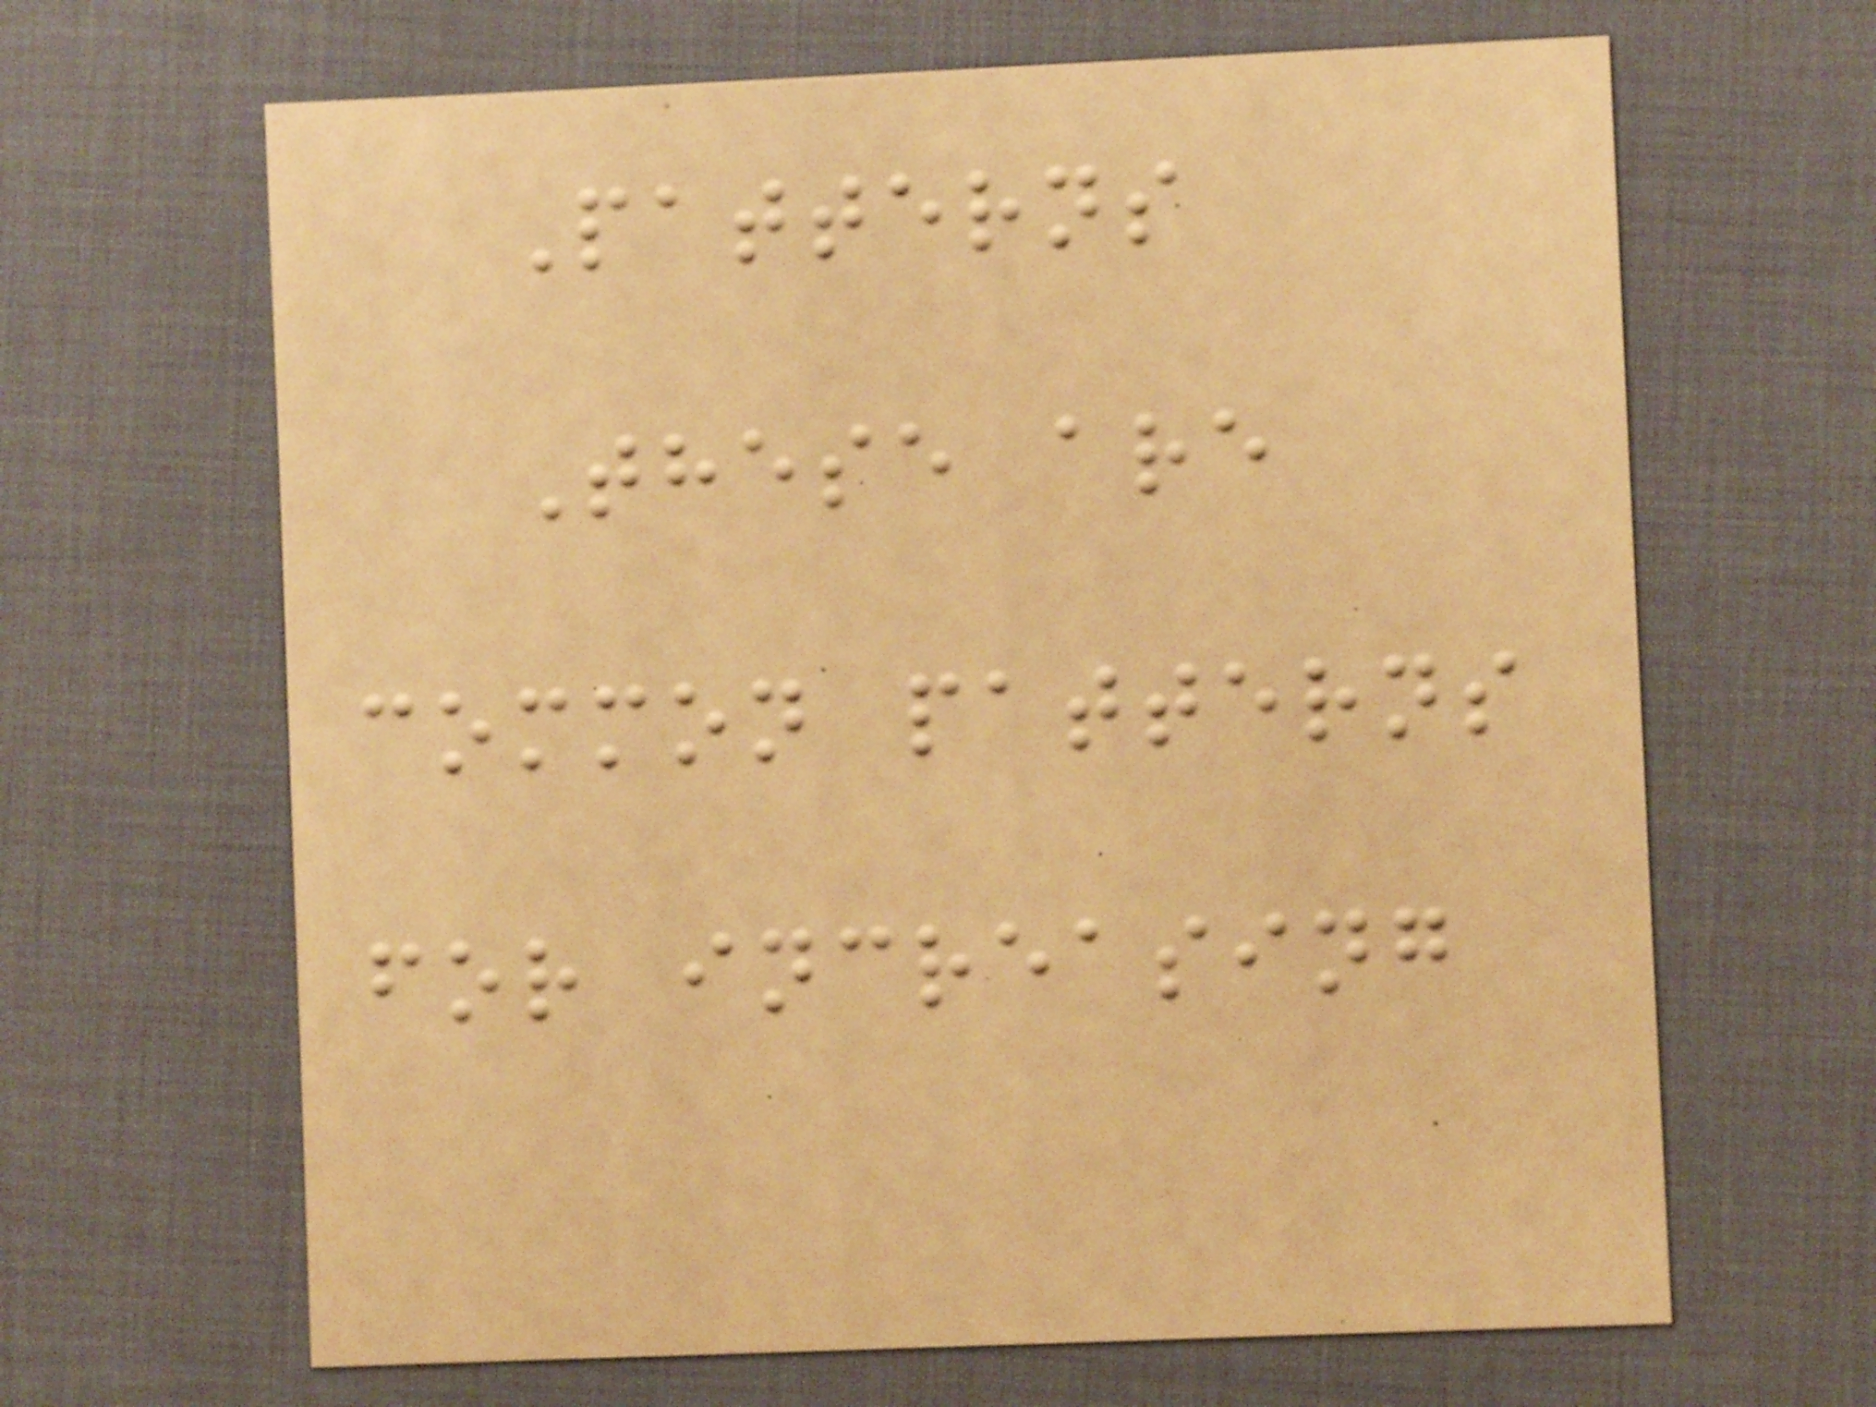Patterns
These are
common patterns
for increasing
